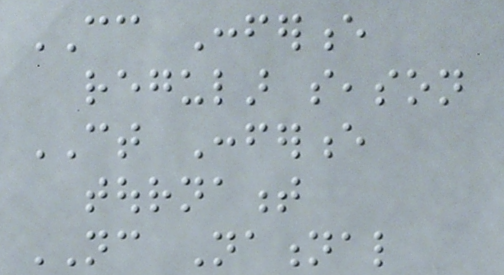CC Conference
regular season
CT Conference
tournament
NC National
